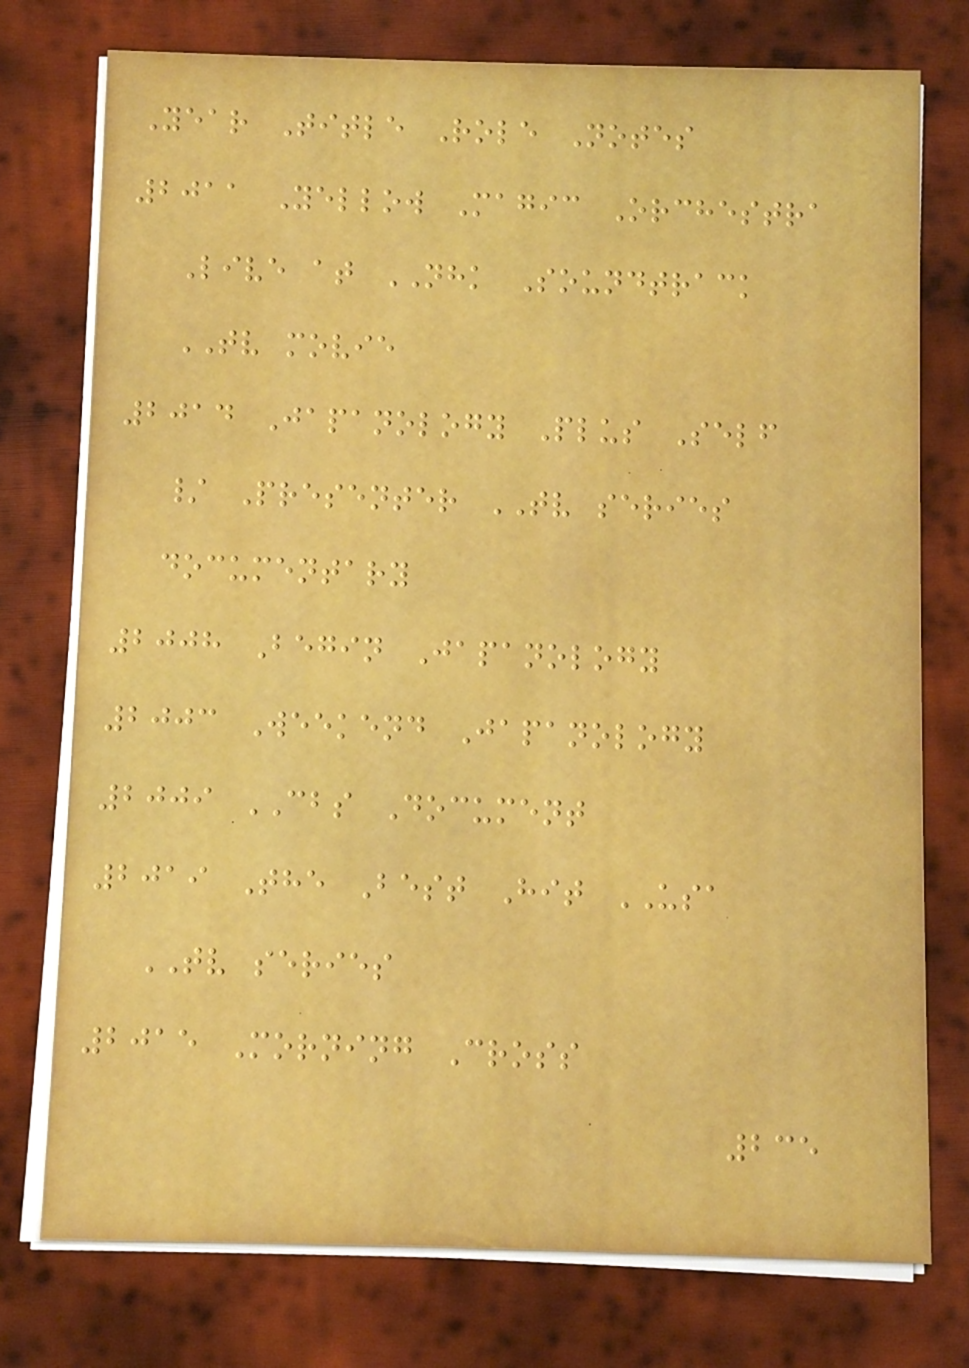Year Title Role Notes
2011 Yellow Magic Orchestra
Live at NHK Soundtrack
TV movie
2014 Japanology Plus Self
/ Presenter TV series
documentary
2008 Begin Japanology
2003 Weekend Japanology
2009 CBS Document
2019 The Best Hit USA
TV series
2015 Morning Cross
235
